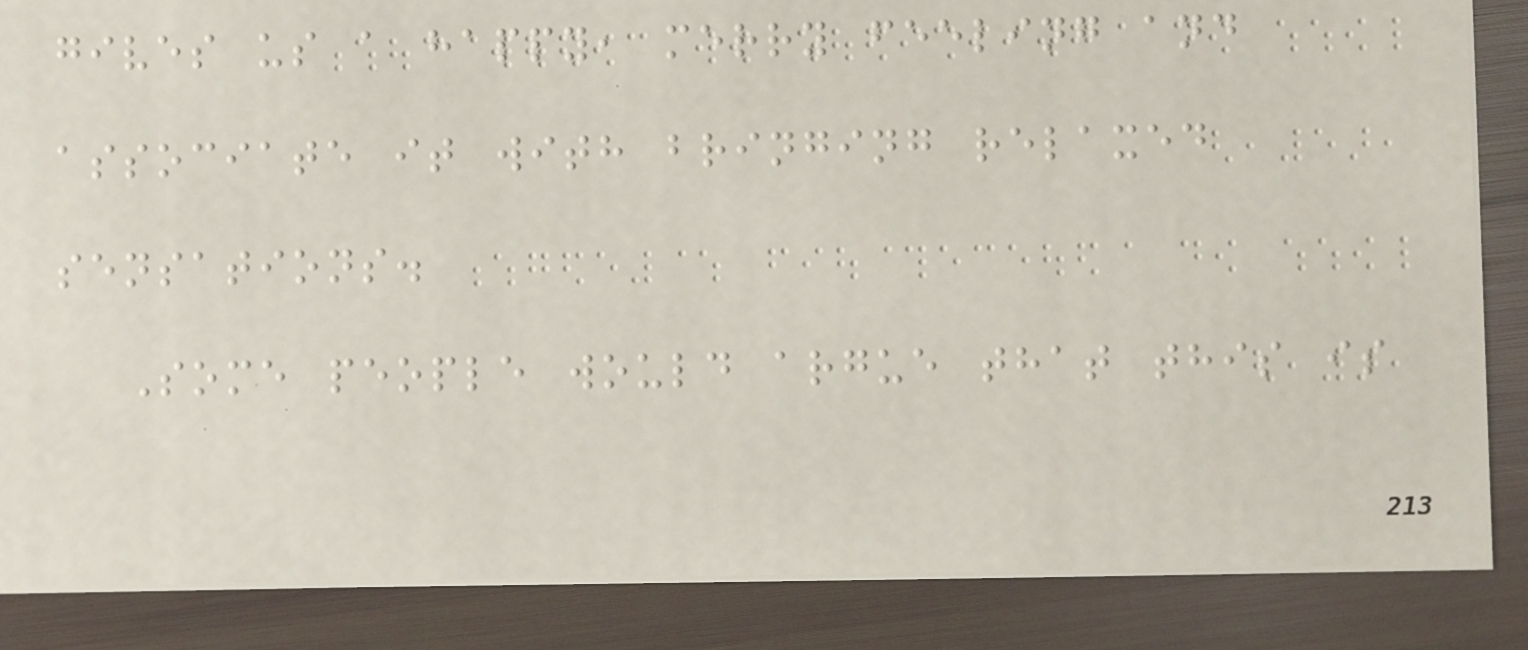gives us a happy, merry feeling and
associate it with bringing relaxed
sensations.
Some people would argue that this is
